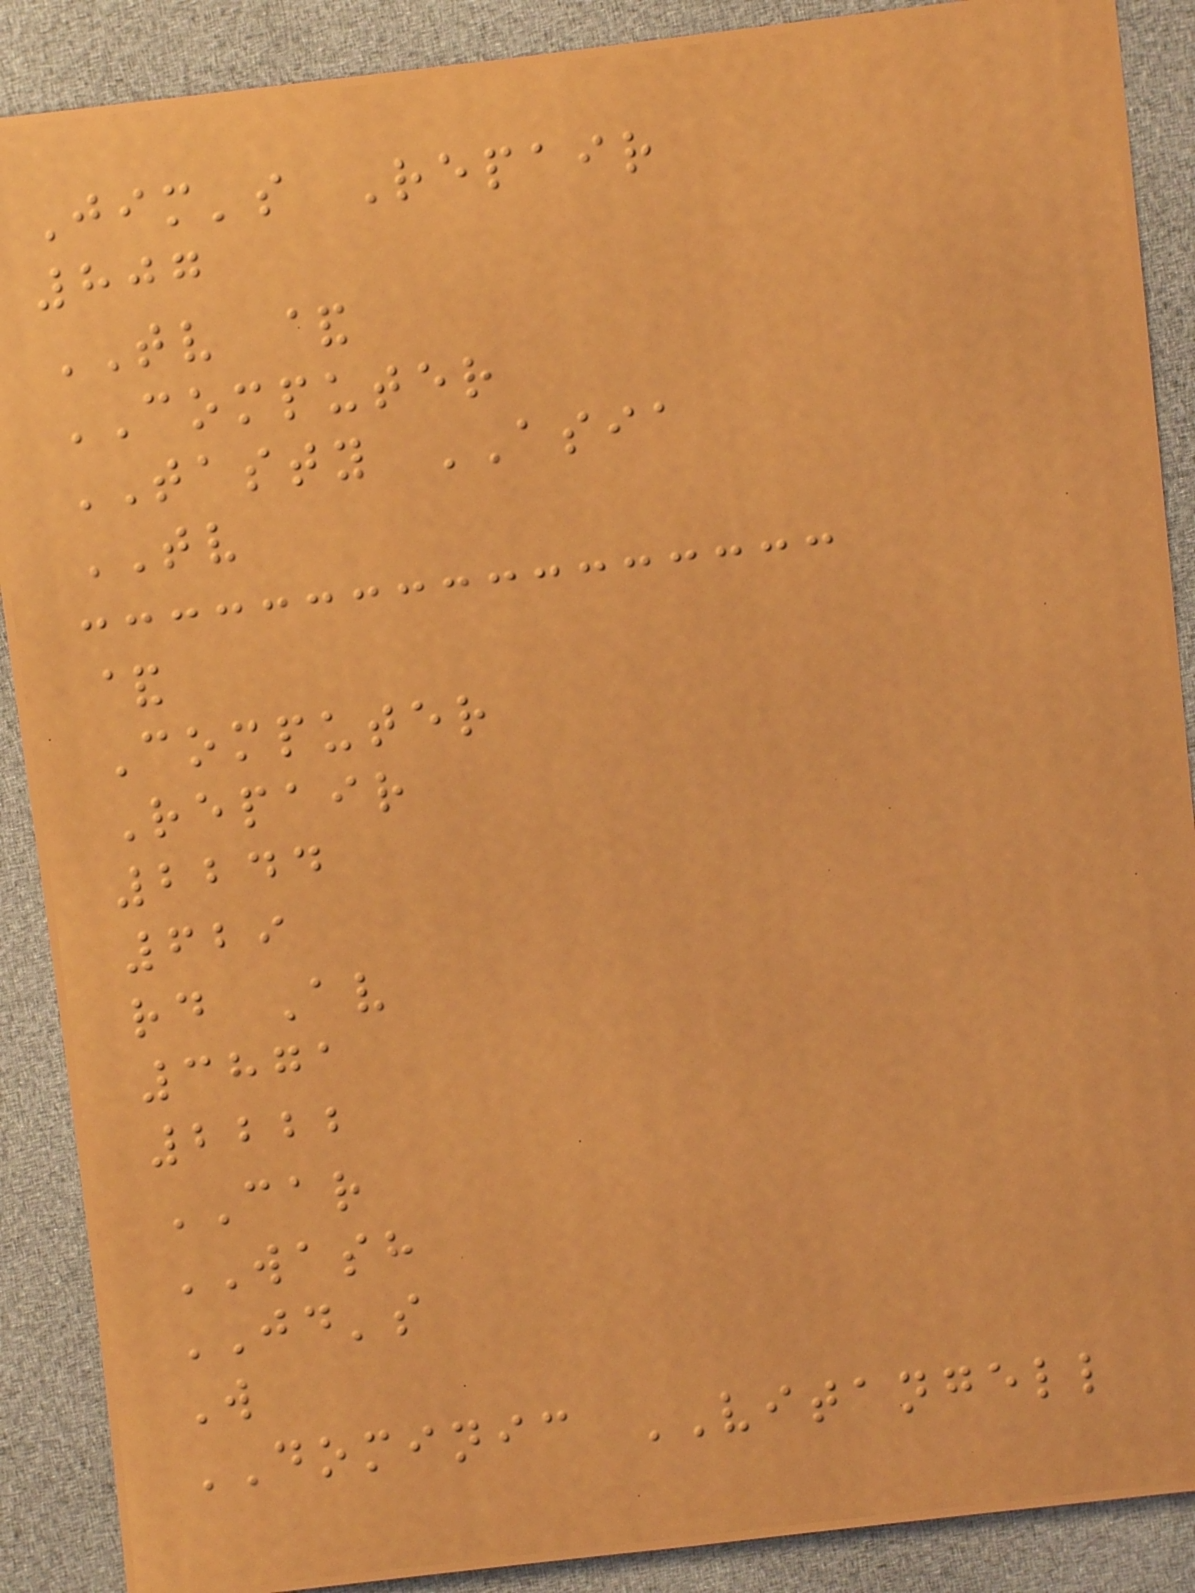Jim's Repair
807
TV &
COMPUTER
TASTY ASIA
TV
&
Computer
Repair
2244
629
rd Av
3871
2222
CAR
WASH
JD's
W
DOMINIC VITANGELL
